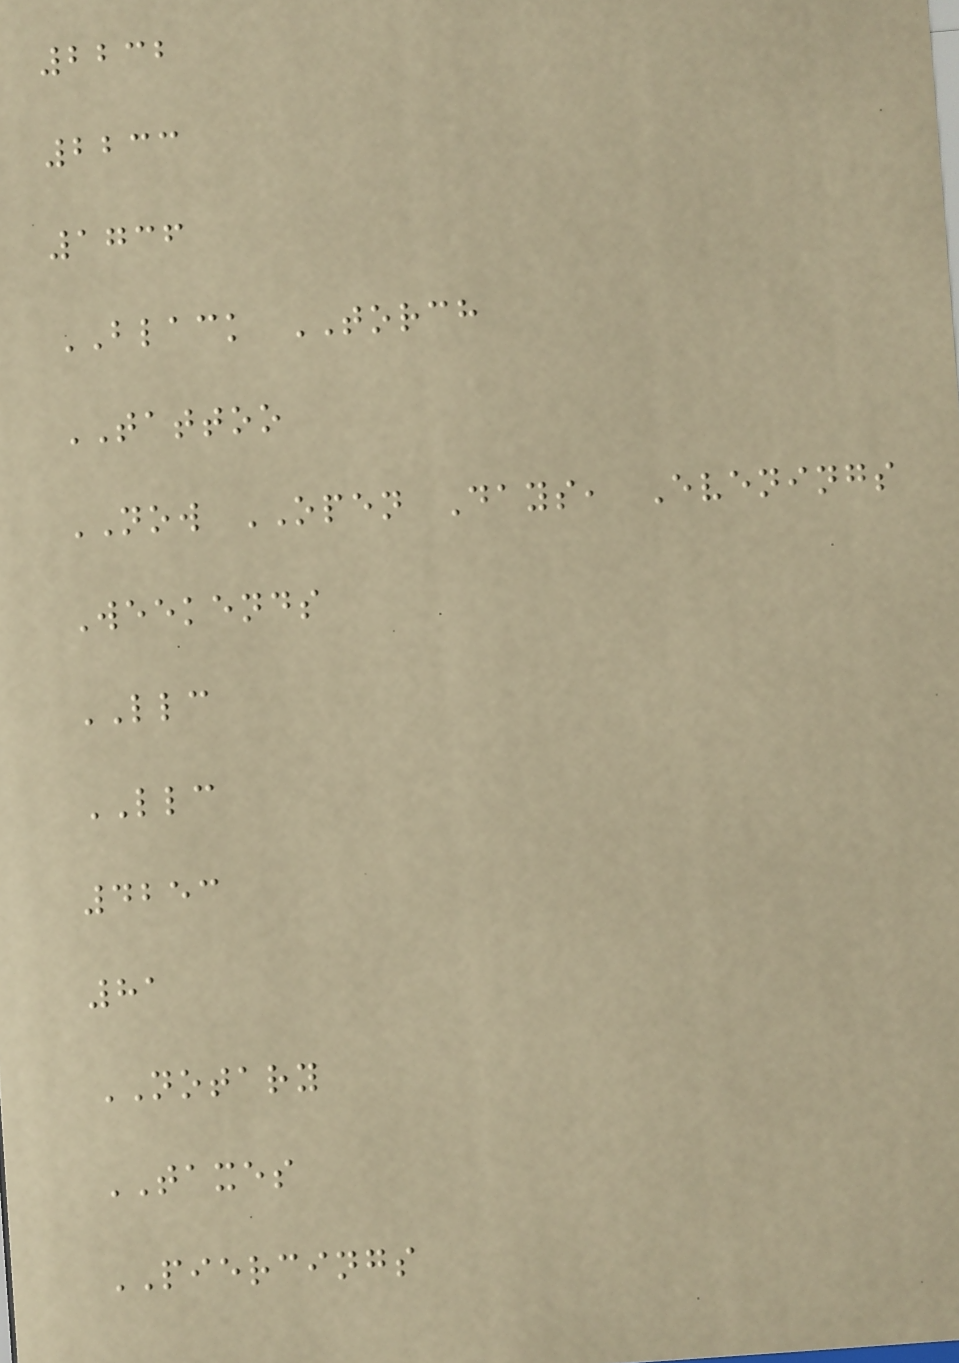2232
2233
1736
BLACK TORCH
TATTOO
NOW OPEN Days, Evenings
Weekends
LLC
LLC
4253
81
NOTARY
TAXES
PIERCINGS
